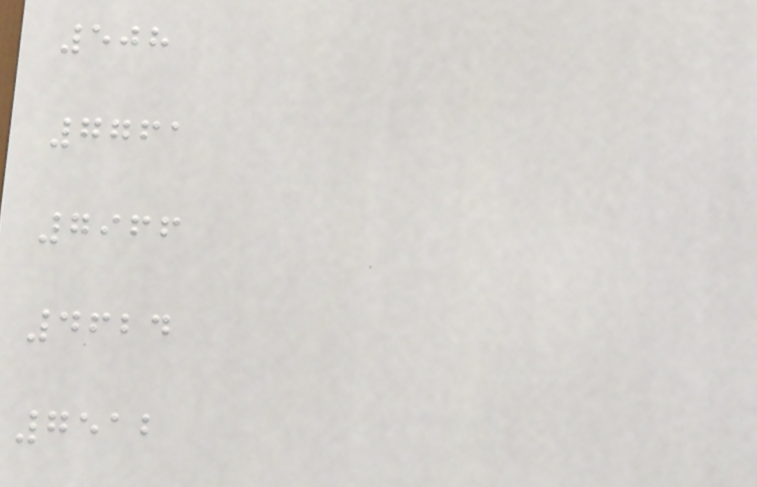508
7761
7966
4624
7512
